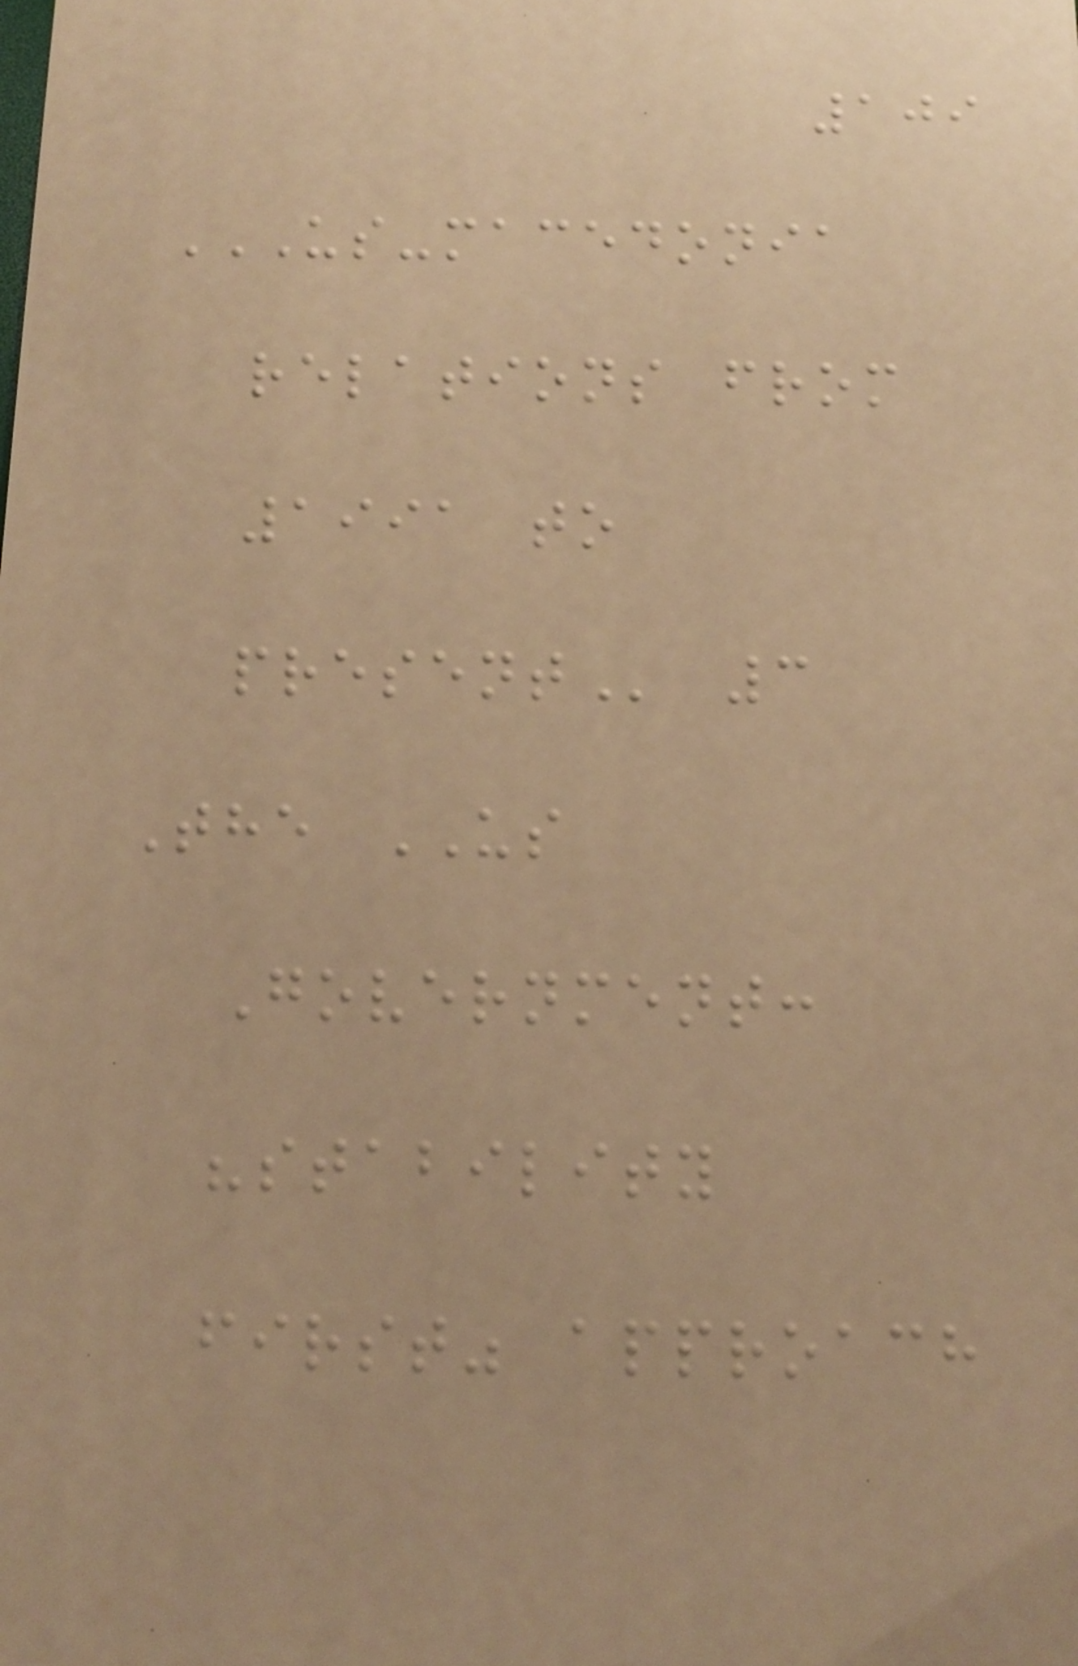109
US-MACEDONIA
RELATIONS FROM
1991 TO
PRESENT 3
The US
Government:
"stability
first" approach
